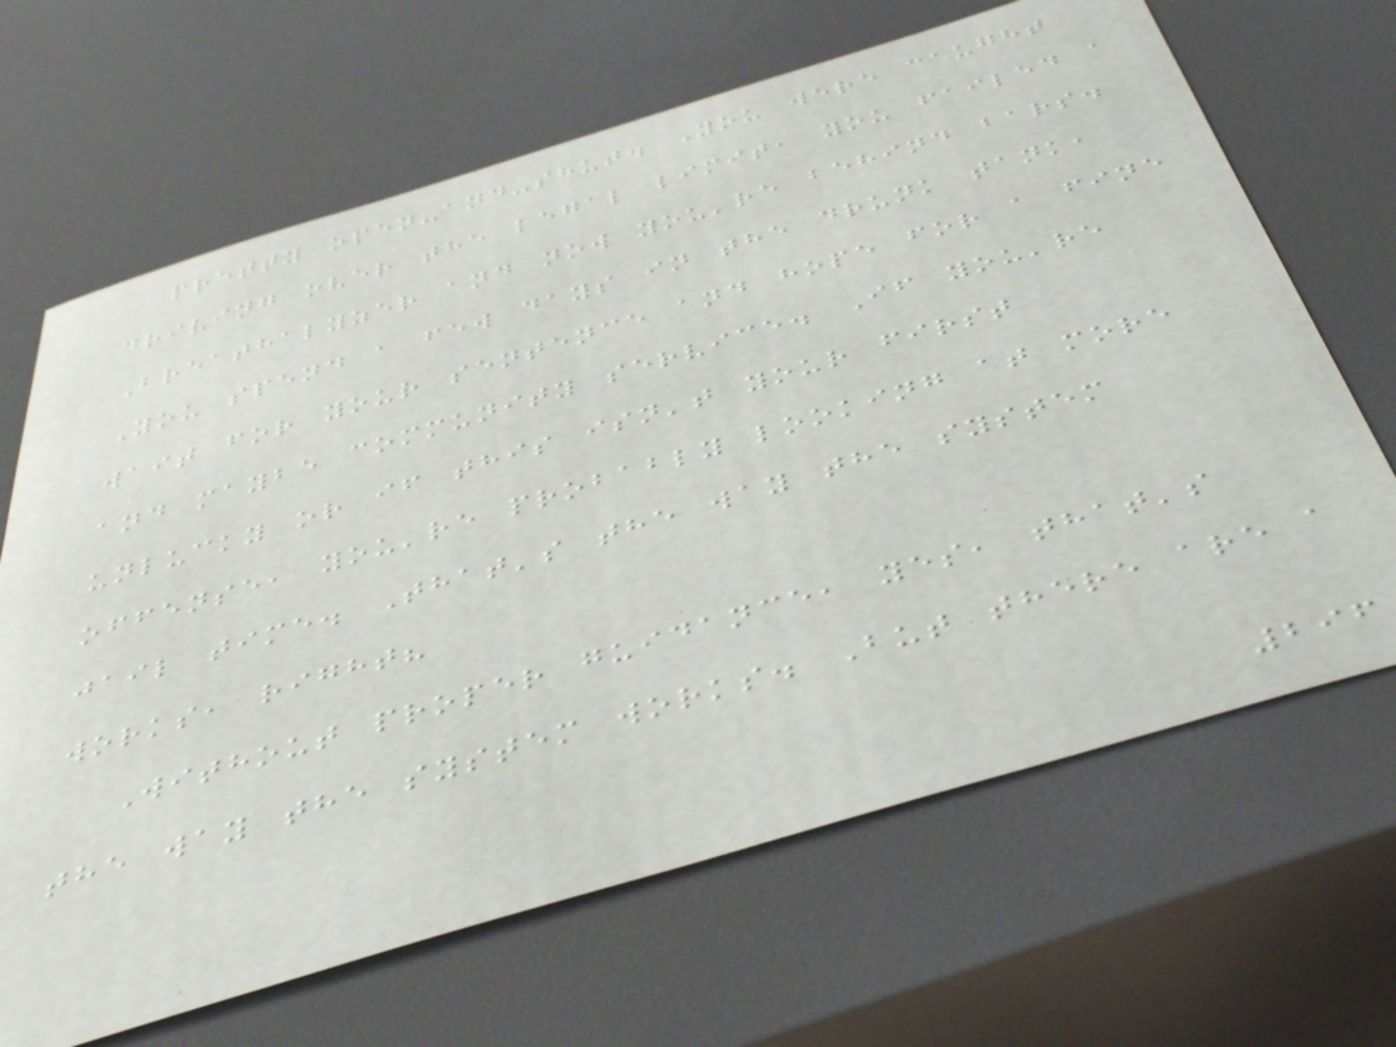pretty open-and-shut. You were caught
driving over the legal limit, you failed a
Breathalyzer and now you're behind bars.
You spend a few days in the drunk tank,
wait for your sentence and hope for a fine
and maybe community service. If you're
unlucky or if this isn't your first
offense, you're probably looking at more
jail time. That's the way the system
works, right?
Without proper guidance, yes, that's
the way the system works. But there are a
296
